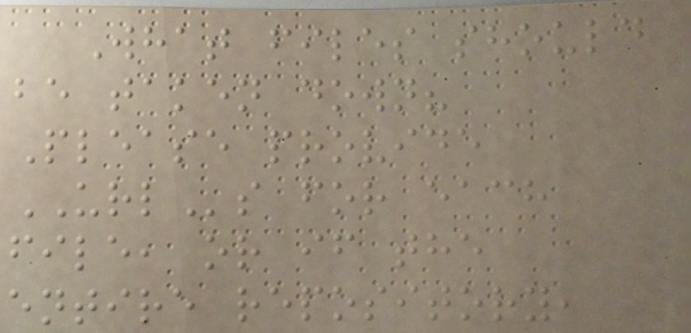What files should
be taken down?
Please provide
URLs for each
file, or if the
entire repository,
